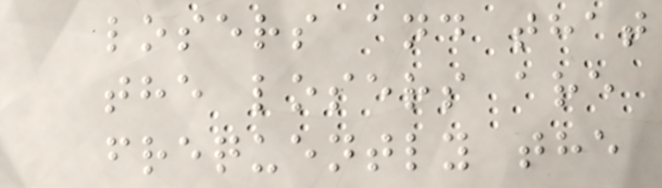losers and that
the losers are
frequently the
